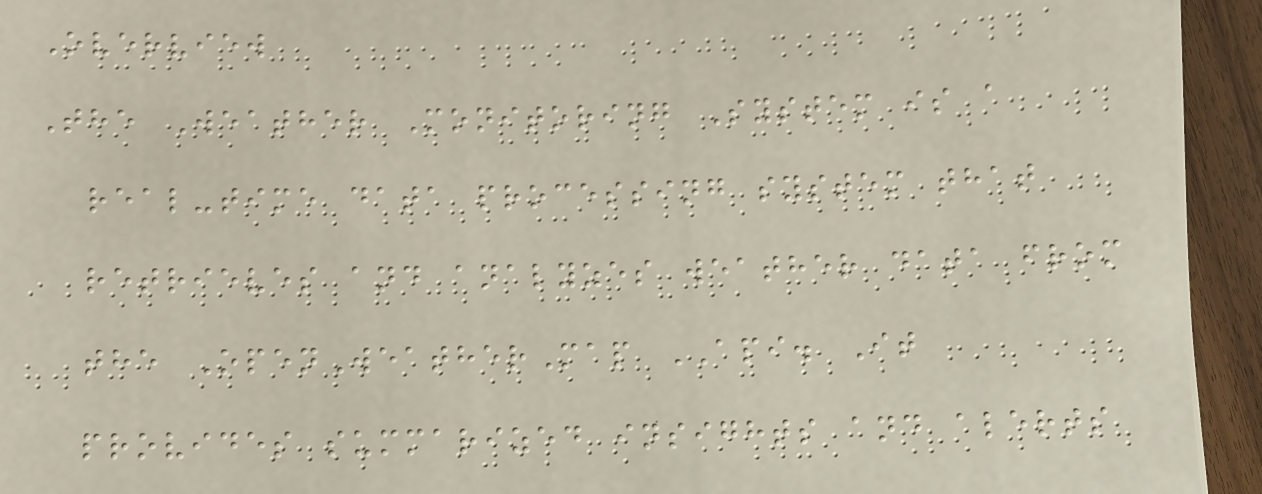Overview
The Weather Monitoring System is a
real-time data processing system that
retrieves and analyzes weather data from
the OpenWeatherMap API. It
provides summarized insights and alerts
